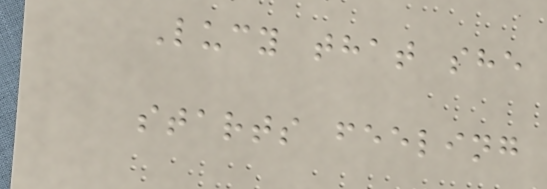Lucy that she
starts feeling
